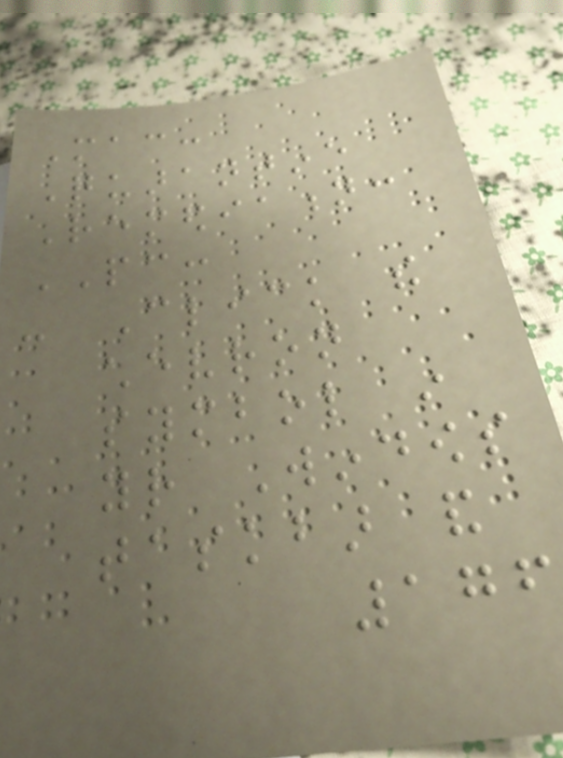Mac:
Quarantine
Remediation:
PC:
- Click the
chevron
symbol in
your Windows
taskbar and
176
